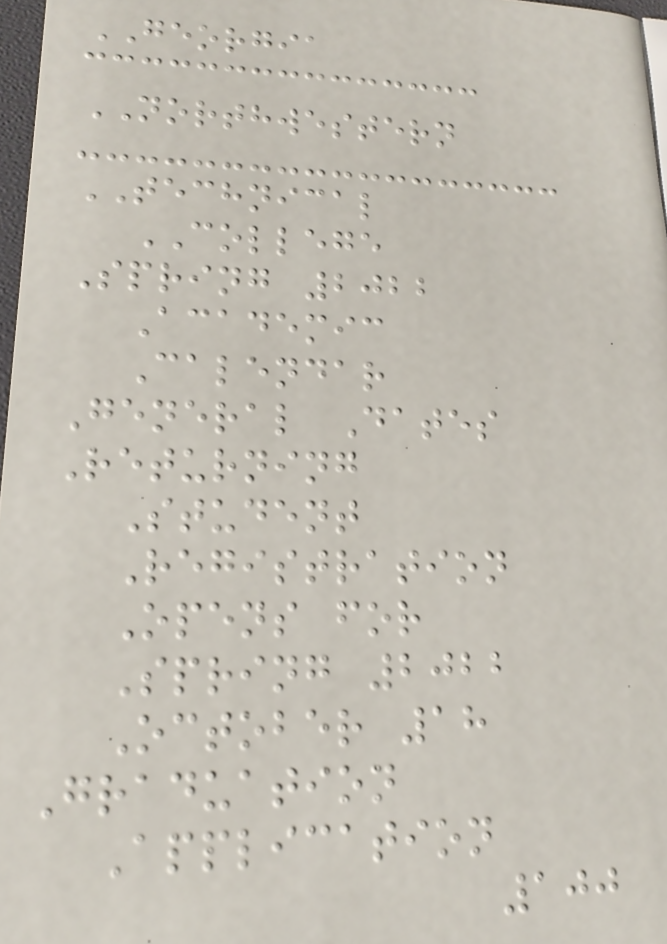GEORGIA
NORTHWESTERN
TECHNICAL
COLLEGE
Spring 2022
Academic
Calendar
General Dates
Returning
Student
Registration
Opens for
Spring 2022
October 18
Graduation
Application
100
